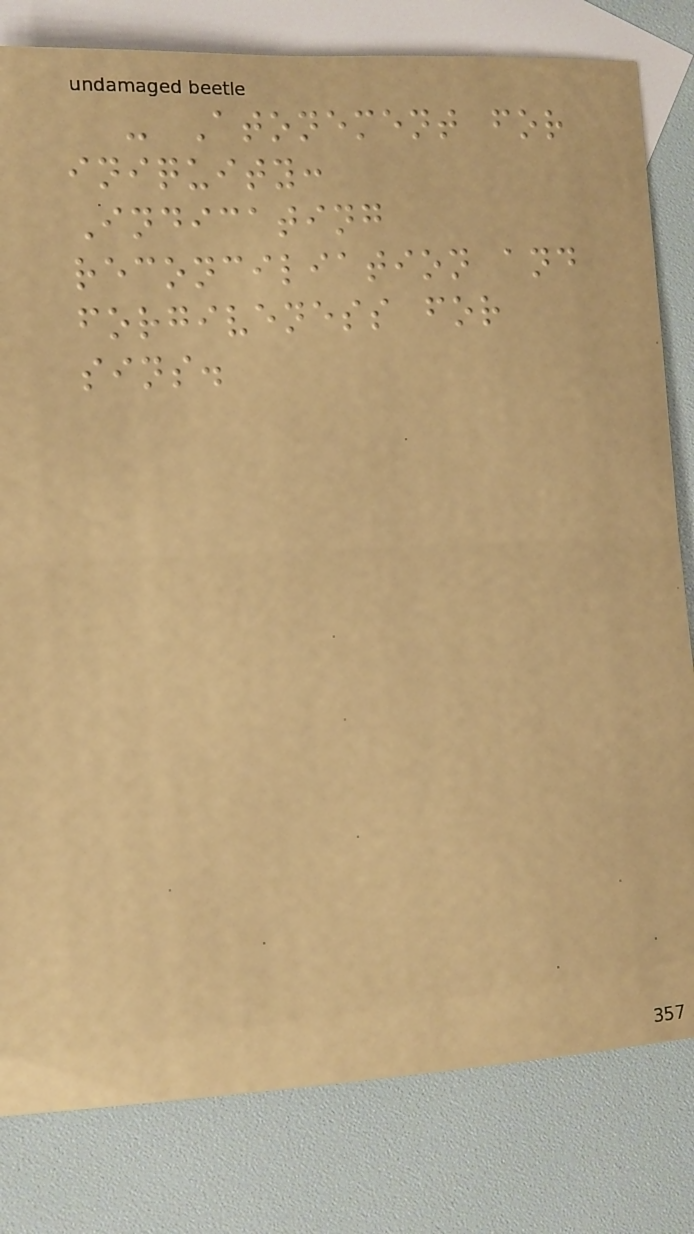- Atonement for
iniquity:
Indicating
reconciliation and
forgiveness for
sins.
